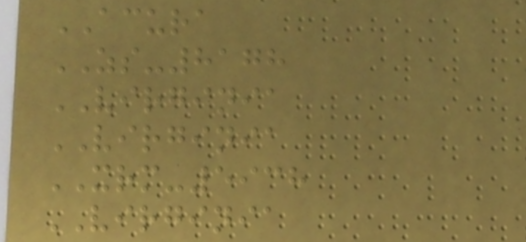ACURA
ZS-8178
VIRGINIA
VIRGINIA
XRM-5938
VIRGINIA
